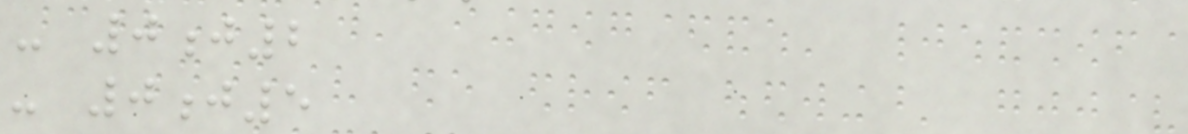- 0j2
- 0j5
